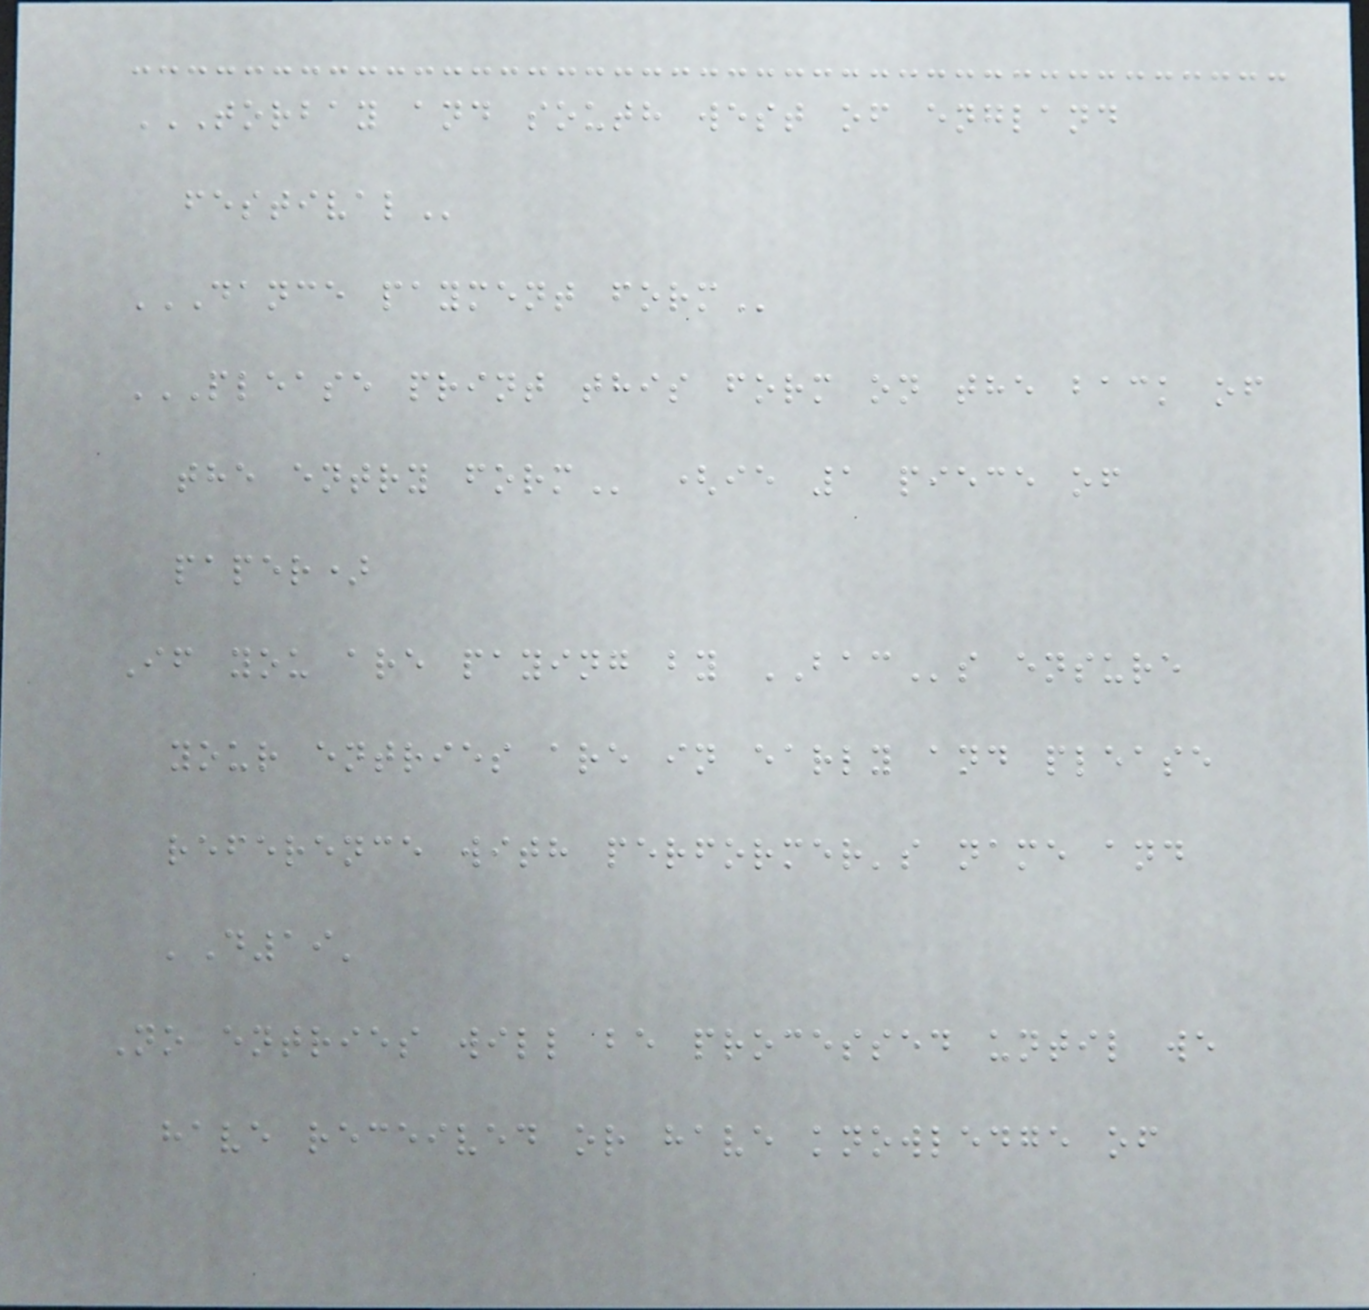TORBAY AND SOUTH WEST OF ENGLAND
FESTIVAL
DANCE PAYMENT FORM
PLEASE PRINT THIS FORM ON THE BACK OF
THE ENTRY FORM (ie 1 piece of
paper)
If you are paying by BACs ensure
your entries are in early and please
reference with performer's name and
'D19'
No entries will be processed until we
have received or have knowledge of
